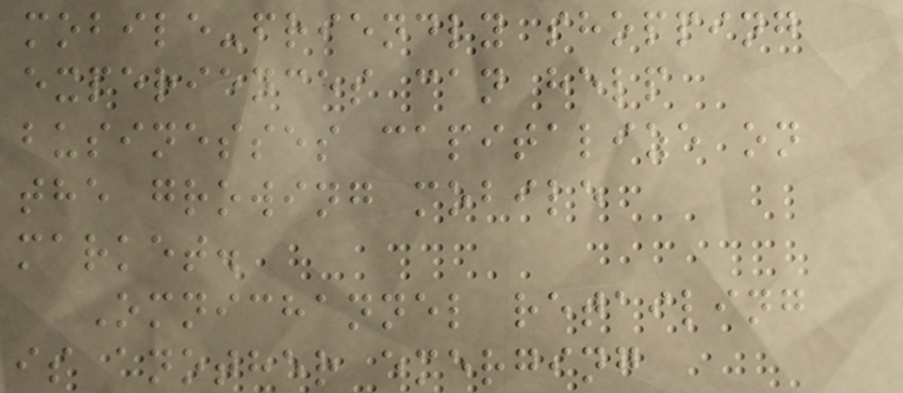mobile-friendly shopping
experiences can help
businesses capitalize on
the growing mobile
market.
Omnichannel retailing
is another emerging
